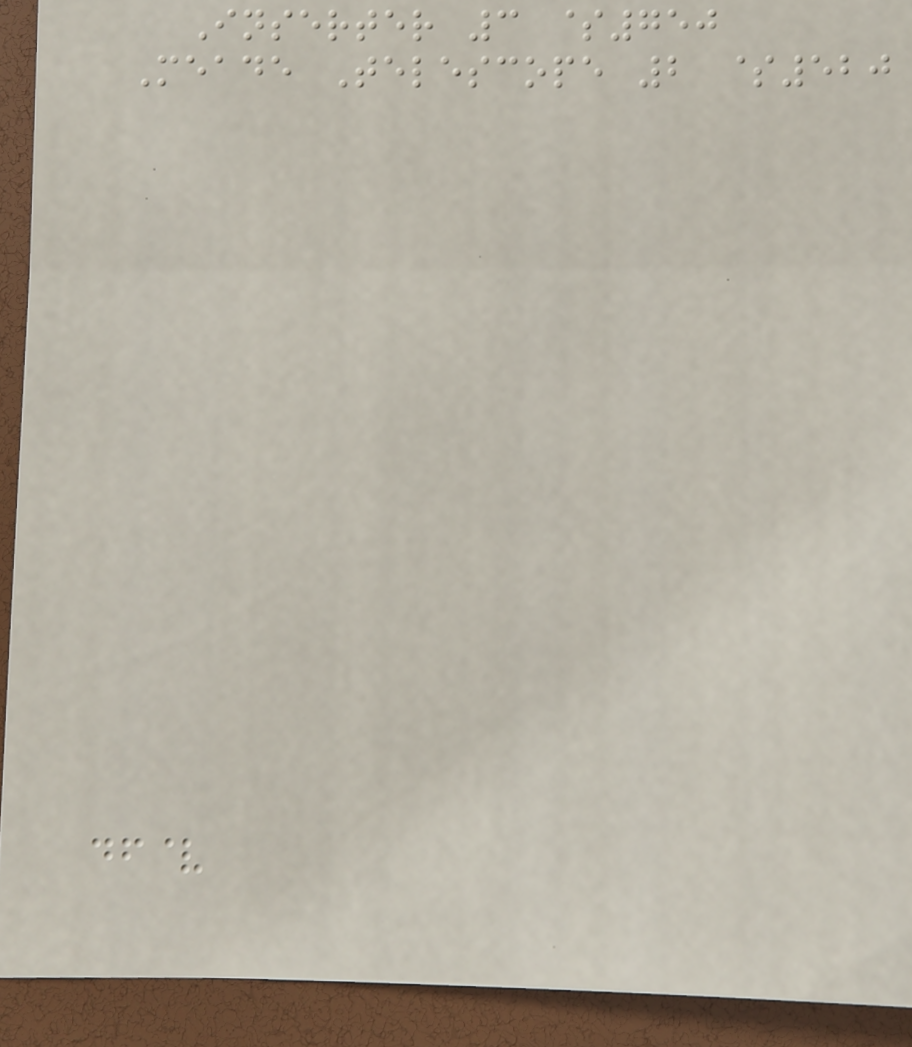Inserter 3 $750
Meade Telescope 2 $520
